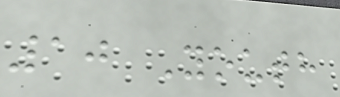10 Youth
